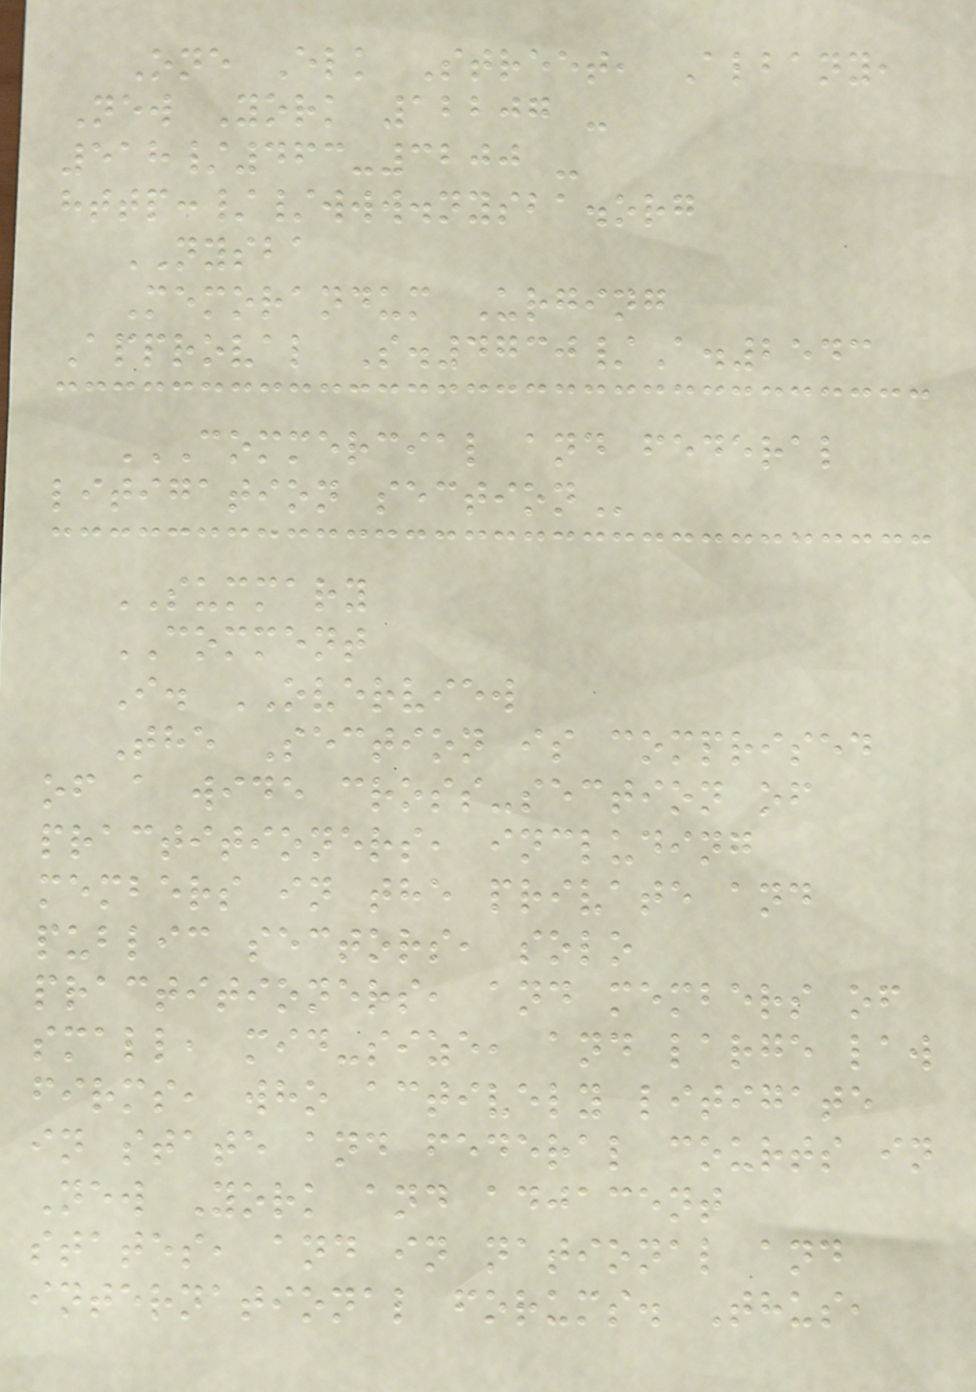One Elk Street, Albany,
New York 12207 -
518/463-3200 -
http://www.nysba.org
NYSBA
Memorandum Urging
Approval S.4730/A.2543
COMMERCIAL AND FEDERAL
LITIGATION SECTION
SUMMARY
COMMENT
I. OVERVIEW
The Section is comprised
of a wide cross-section of
practitioners, including
members in the private and
public sectors, solo
practitioners, and members of
small, mid-size, and large law
firms, who actively litigate
in state and federal courts in
New York and adjacent
states, and in national and
international forums. Thus,
